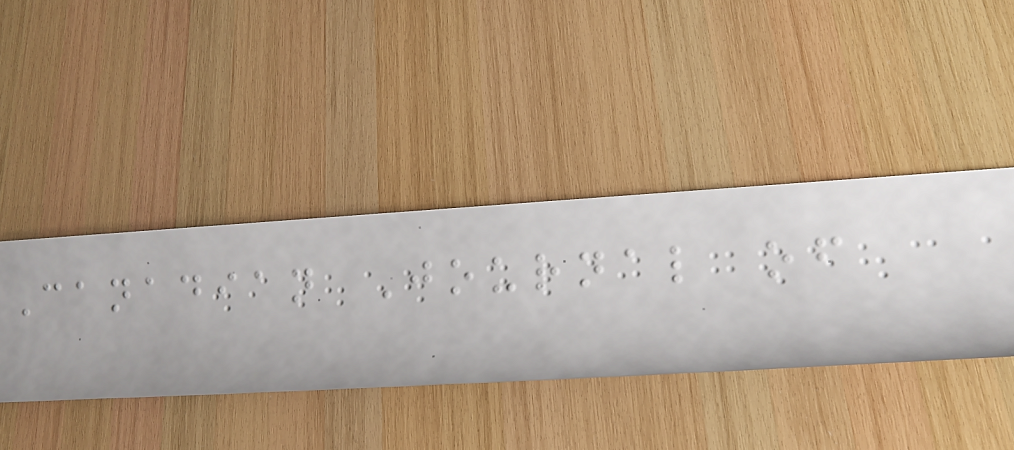Canadian Journal of
